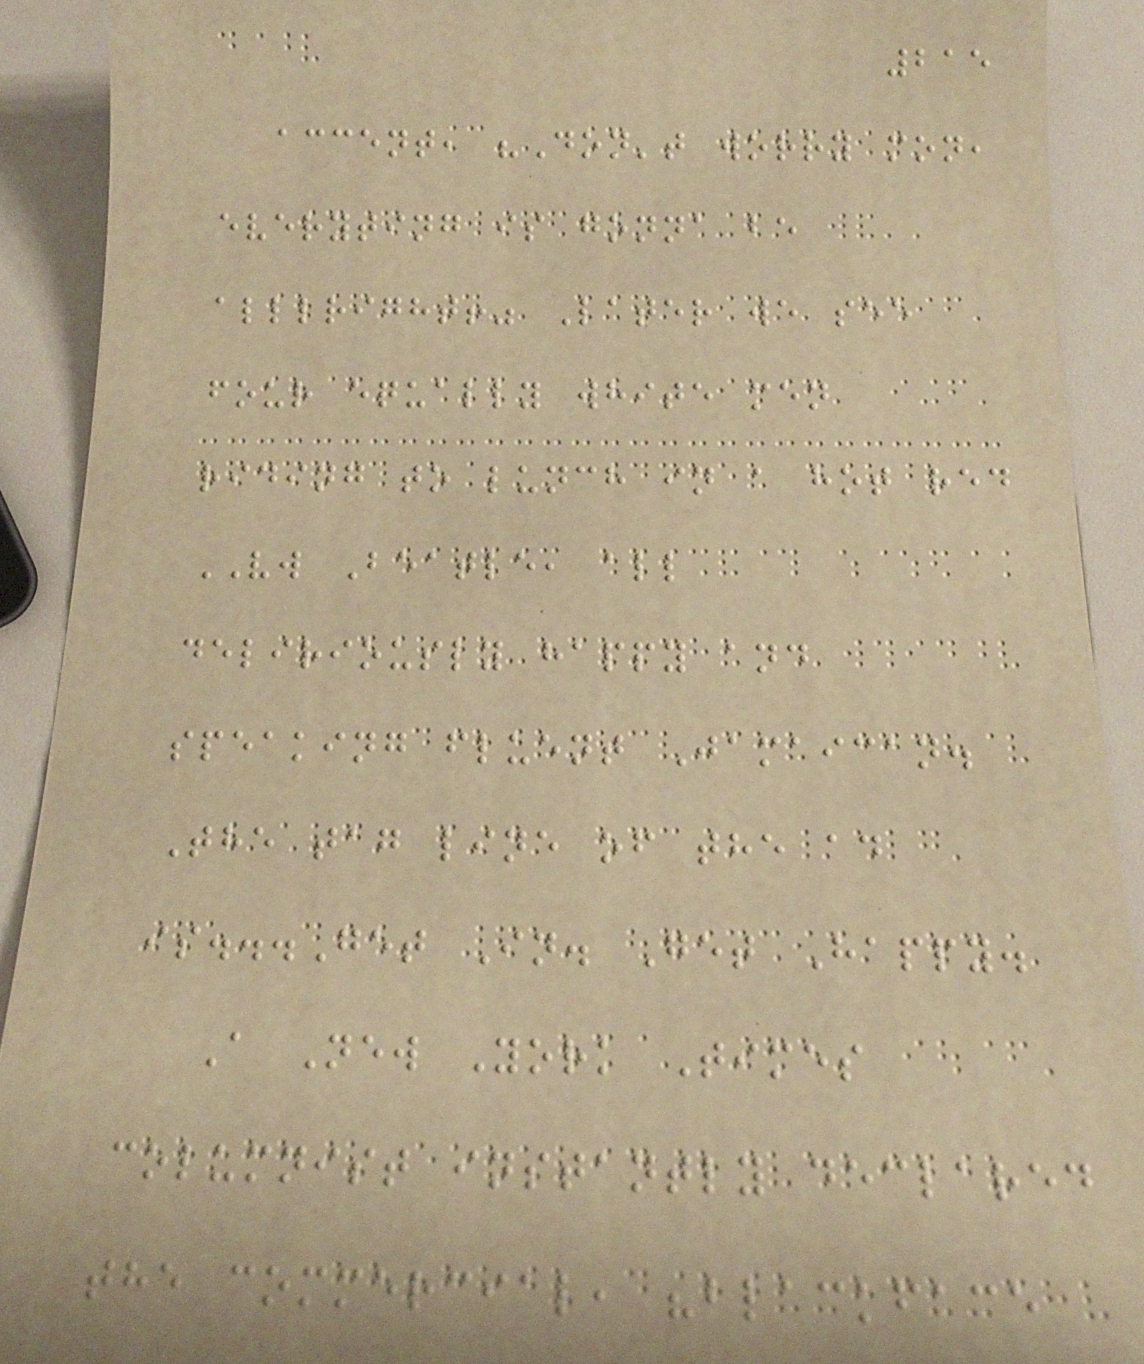215
accent, "Don't worry mon,
everyting is gonna be
alllright!" Later we see
four equally white men
riding to lunch in a hot red
VW Beatle, all
deliriously happy and
speaking fluent Jamaican.
The tag line of the ad
is...Get In. Get Happy.
A New York Times
columnist instantly declared
the commercial, "blackface
